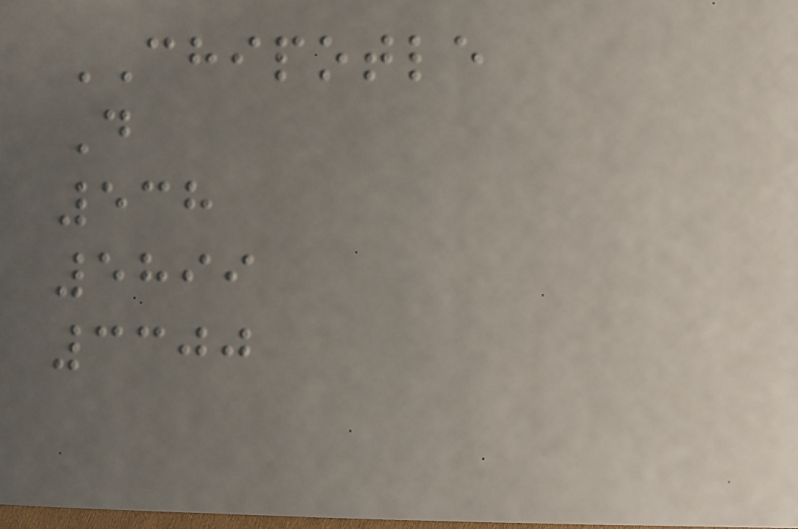CHIPOTLE
D
538
5899
3300
